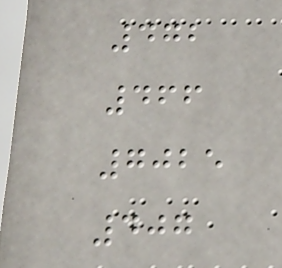472
466
7025
407
